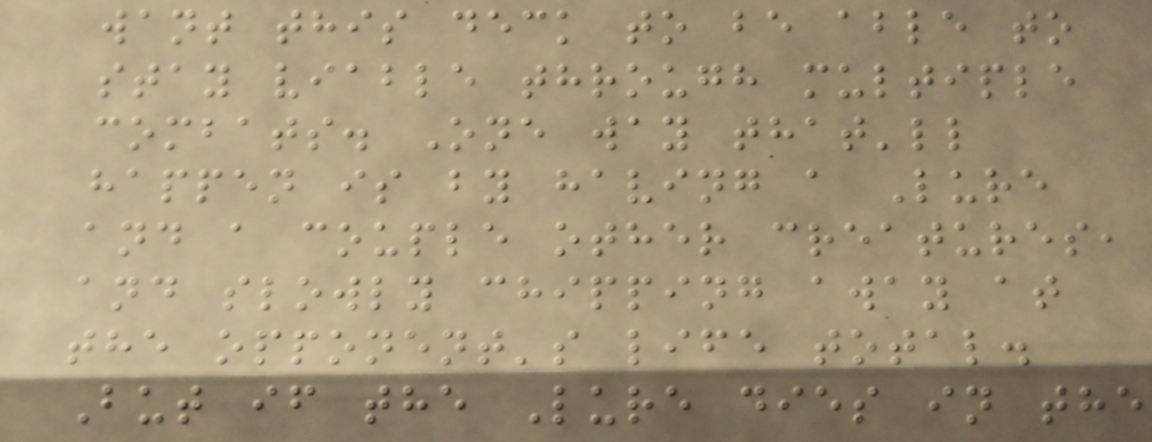want this deck to be able to
stay viable through multiple
combats. One way that'll
happen is by having a Lure
and a couple other creatures,
and slowly chipping away at
the opponent's life total.
But if the Lure dies in the
